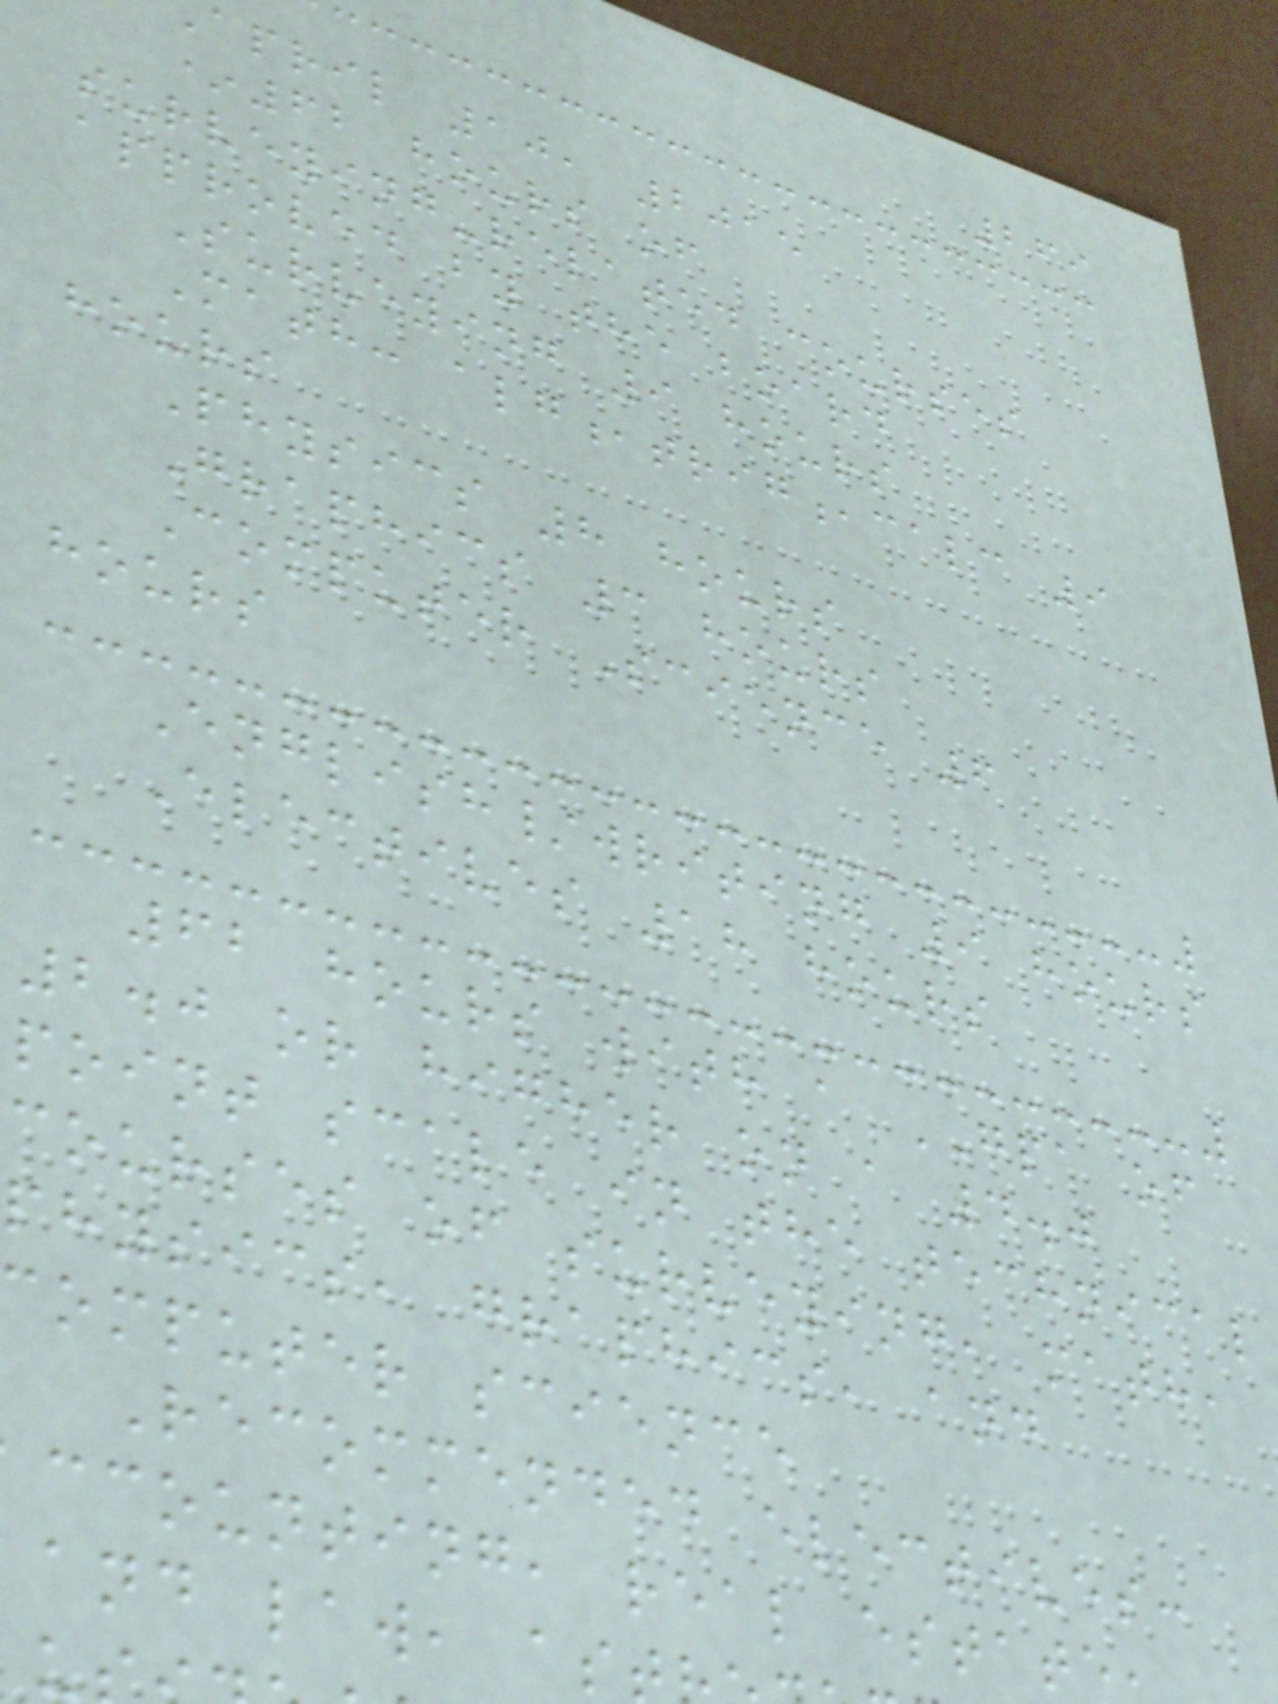269
april 10, 2015
*62 hours of
surveying-related courses
approved by the board
Surveying 9 hours
Math: alg,trig,calc 9
hours
Physics 8 hours
Graphics 3 hours
Computer Science 6
hours
English/writing 9 hours
Electives 18 hours
62 hours with a GPA of
2.0 or higher on a 4.0
point scale in the technical
courses of surveying, math,
physics, graphics, and
omputer science
Recommended electives:
ccounting, real estate
and law, as
